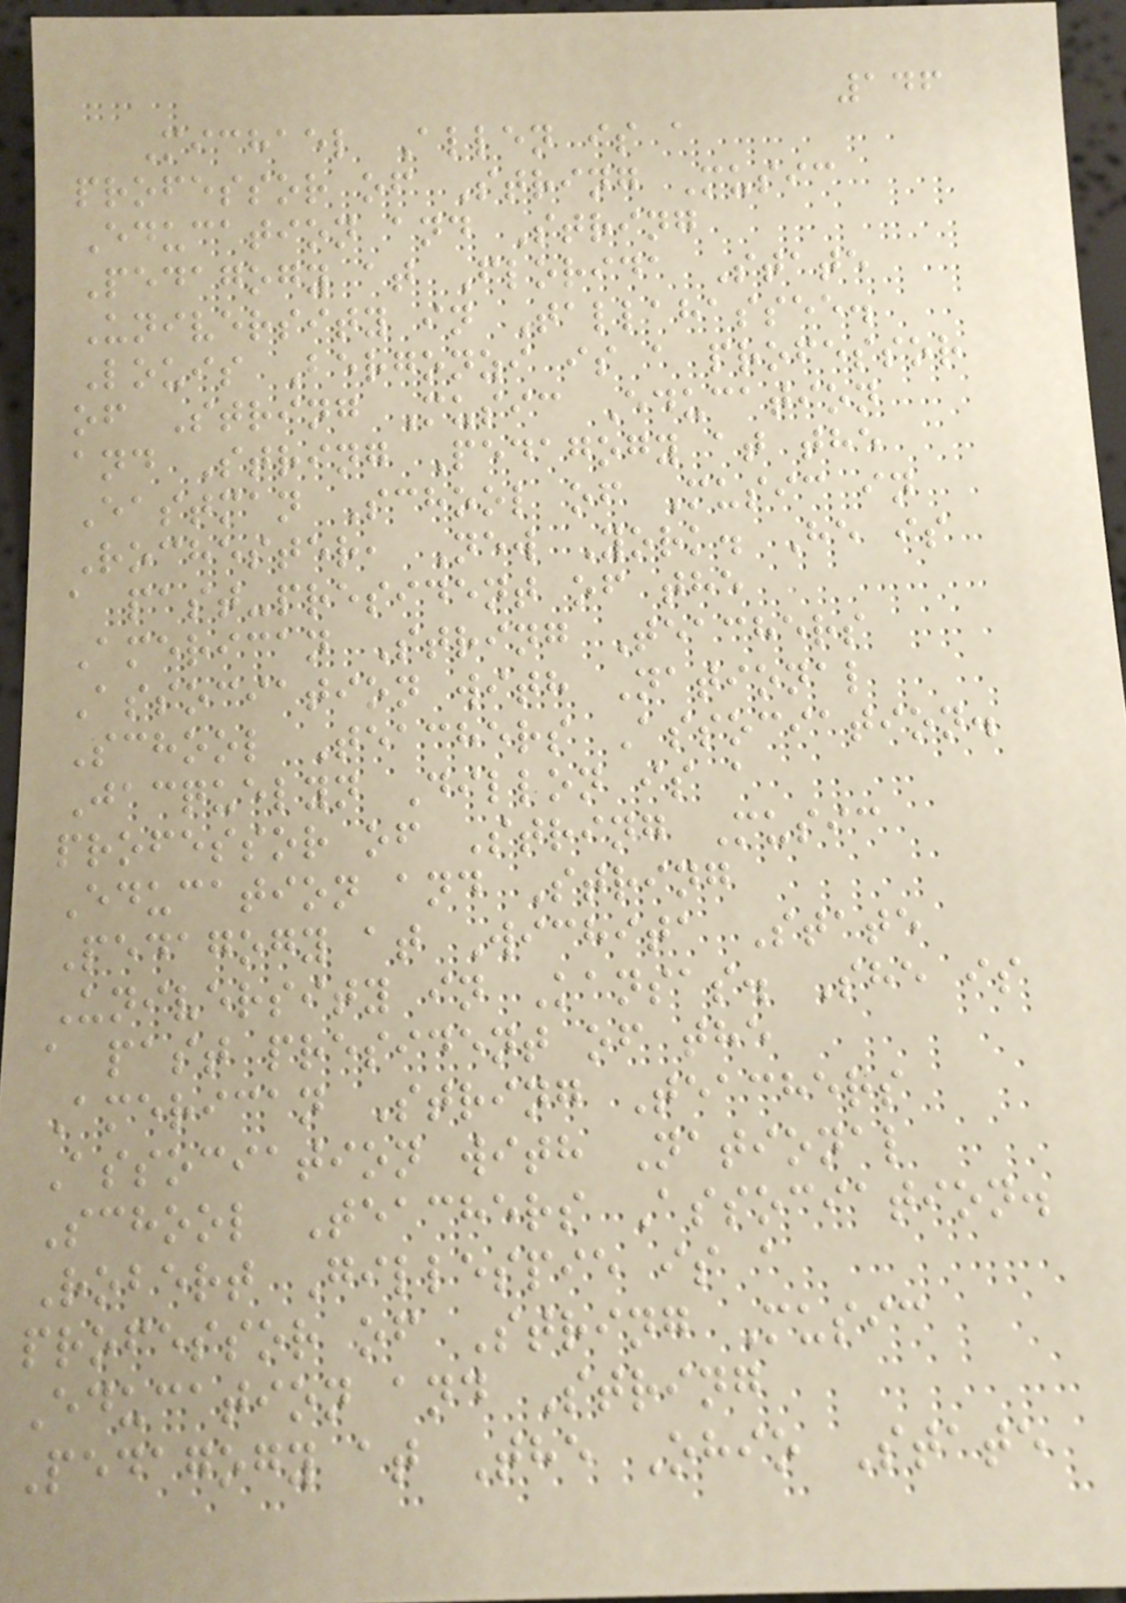146
Michael Allen is a
professor of String Music
Education and String
Pedagogy at Florida State
University in Tallahassee.
Louis Bergonzi is a professor
of String Music Education
and String Pedagogy at the
Eastman School of Music in
Rochester, New York. He is
a past-president of the
American String Teachers
Association with National
School Teachers Association.
Jacquelyn Dillon is a
professor of String Music
Education and String
Pedagogy at Wichita State
University in Kansas. She is
a past president of the
American String Teachers
Association with National
School Teachers Association.
Robert Gillespie is a
professor of String Music
Education and String
Pedagogy at The Ohio State
